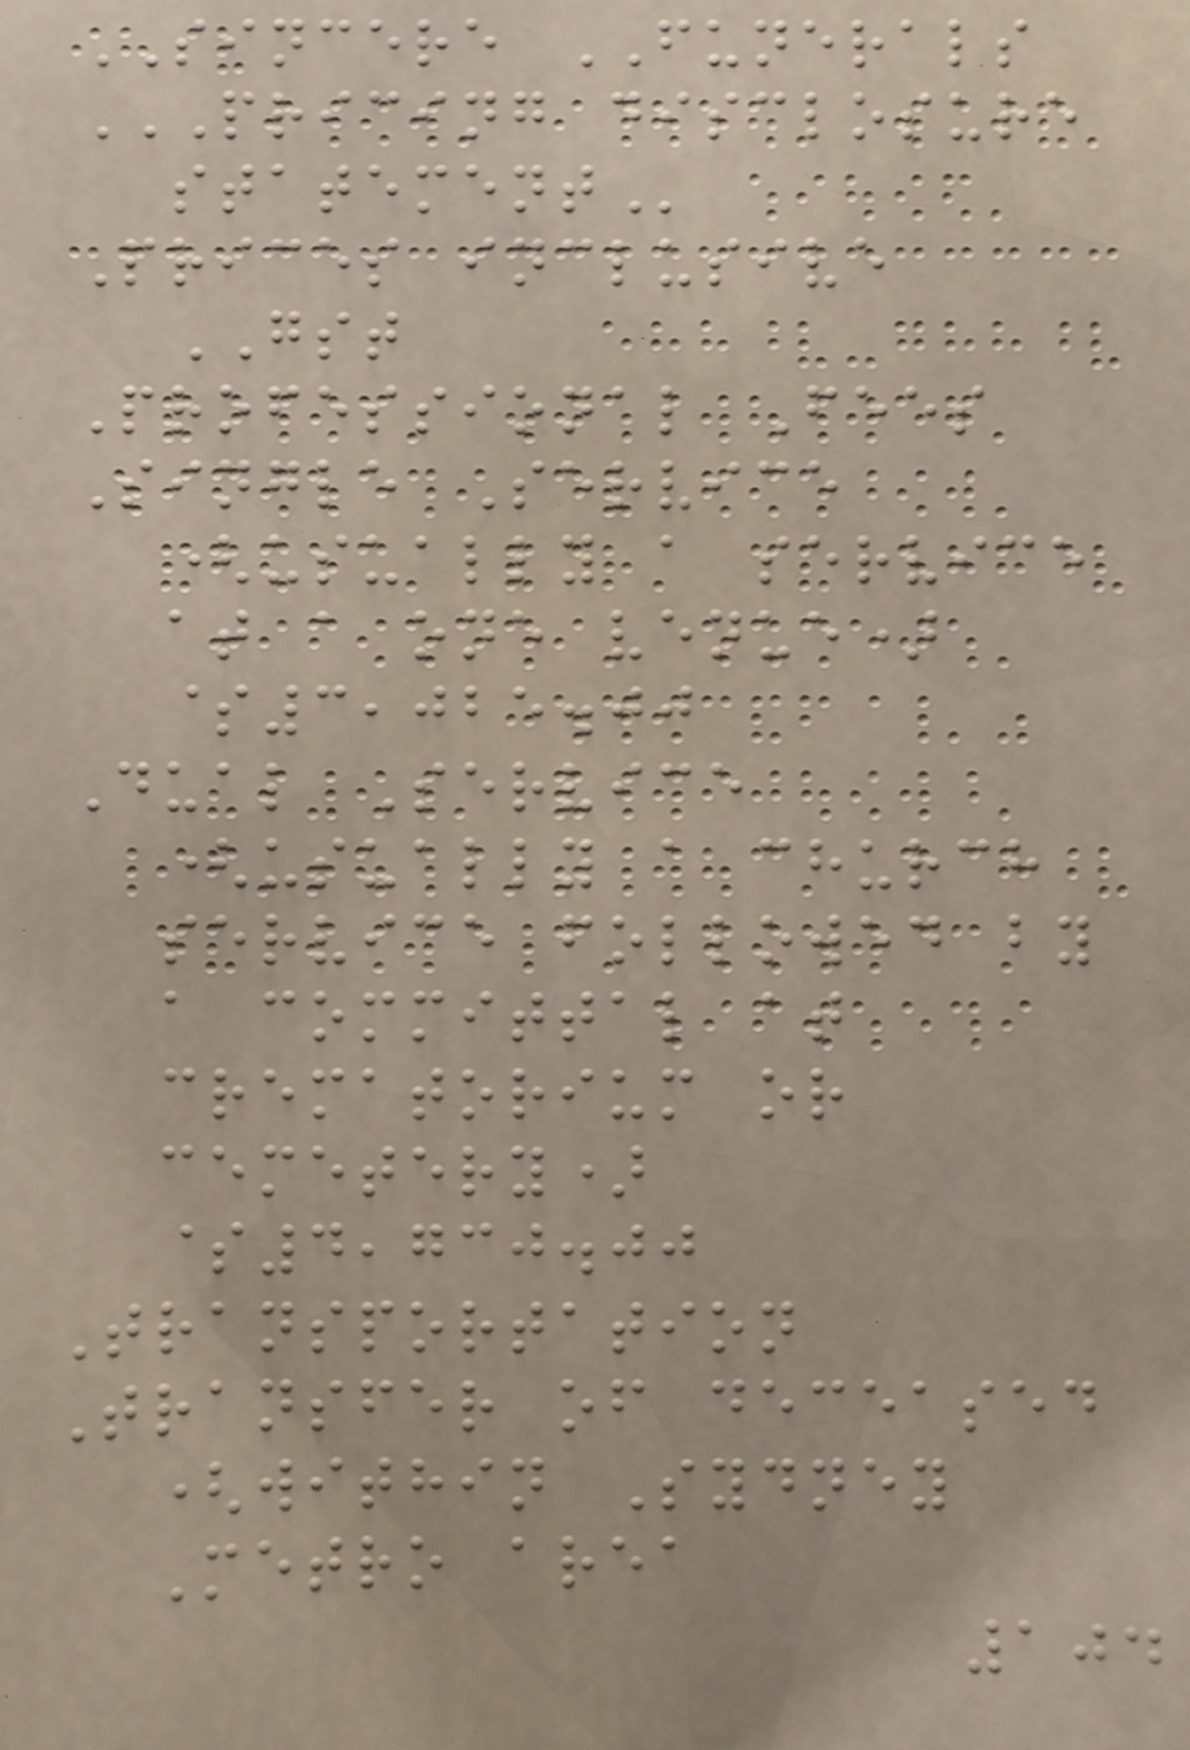SINCERE FUNERALS
PRICING DISCLOSURE
STATEMENT
Prices inclusive
GST
Professional Fees
Single Service
(usually a service
at a one venue)
$3,025.00
Dual Service
(usually a church
service followed by
a committal at
crematorium or
cemetery)
$4,730.00
Transportation
Transfer of deceased
(within Sydney
Metro area
104
